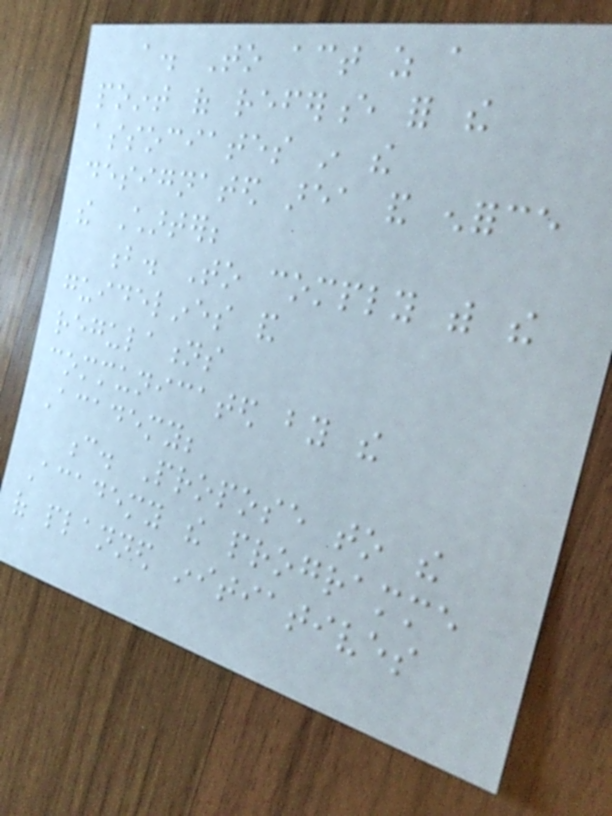a. To act as a
point of reference for the
associates in the
designated area and enforce
the Charter;
b. To comply with the
guidelines and
regulations
communicated by the
Academy;
c. Propose to the
Academy the programme
of planned initiatives
